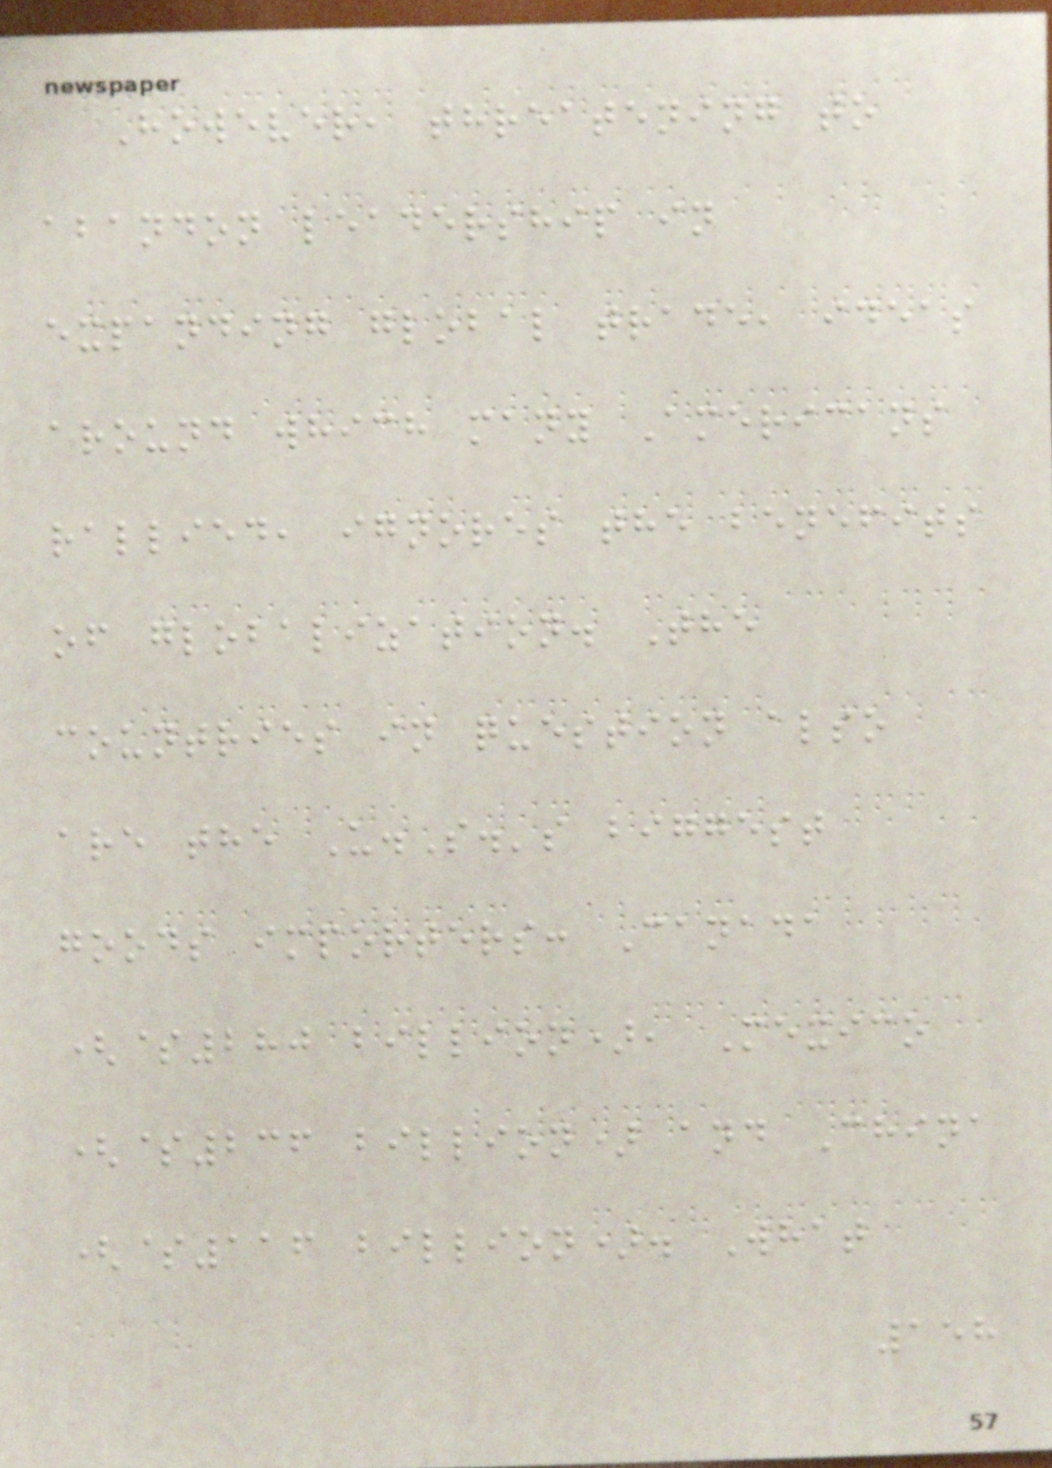However, threatening to
abandon leadership in
expanding global trade, ideas
around which many Americans
rallied, ignores the benefits
of globalization. The
countries in question also
are the U.S.'s biggest
goods importers: Canada
($280 billion), Mexico
($236 billion) and China
($116 billion). What
158
